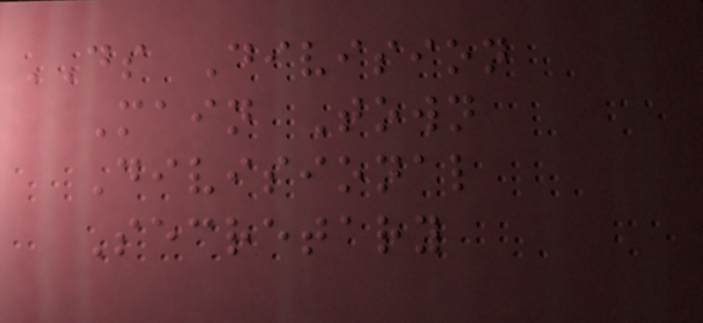DS Division
Main Town
Divisional
Secretary
